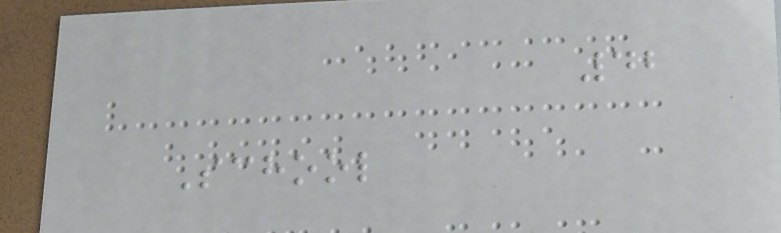42
School
